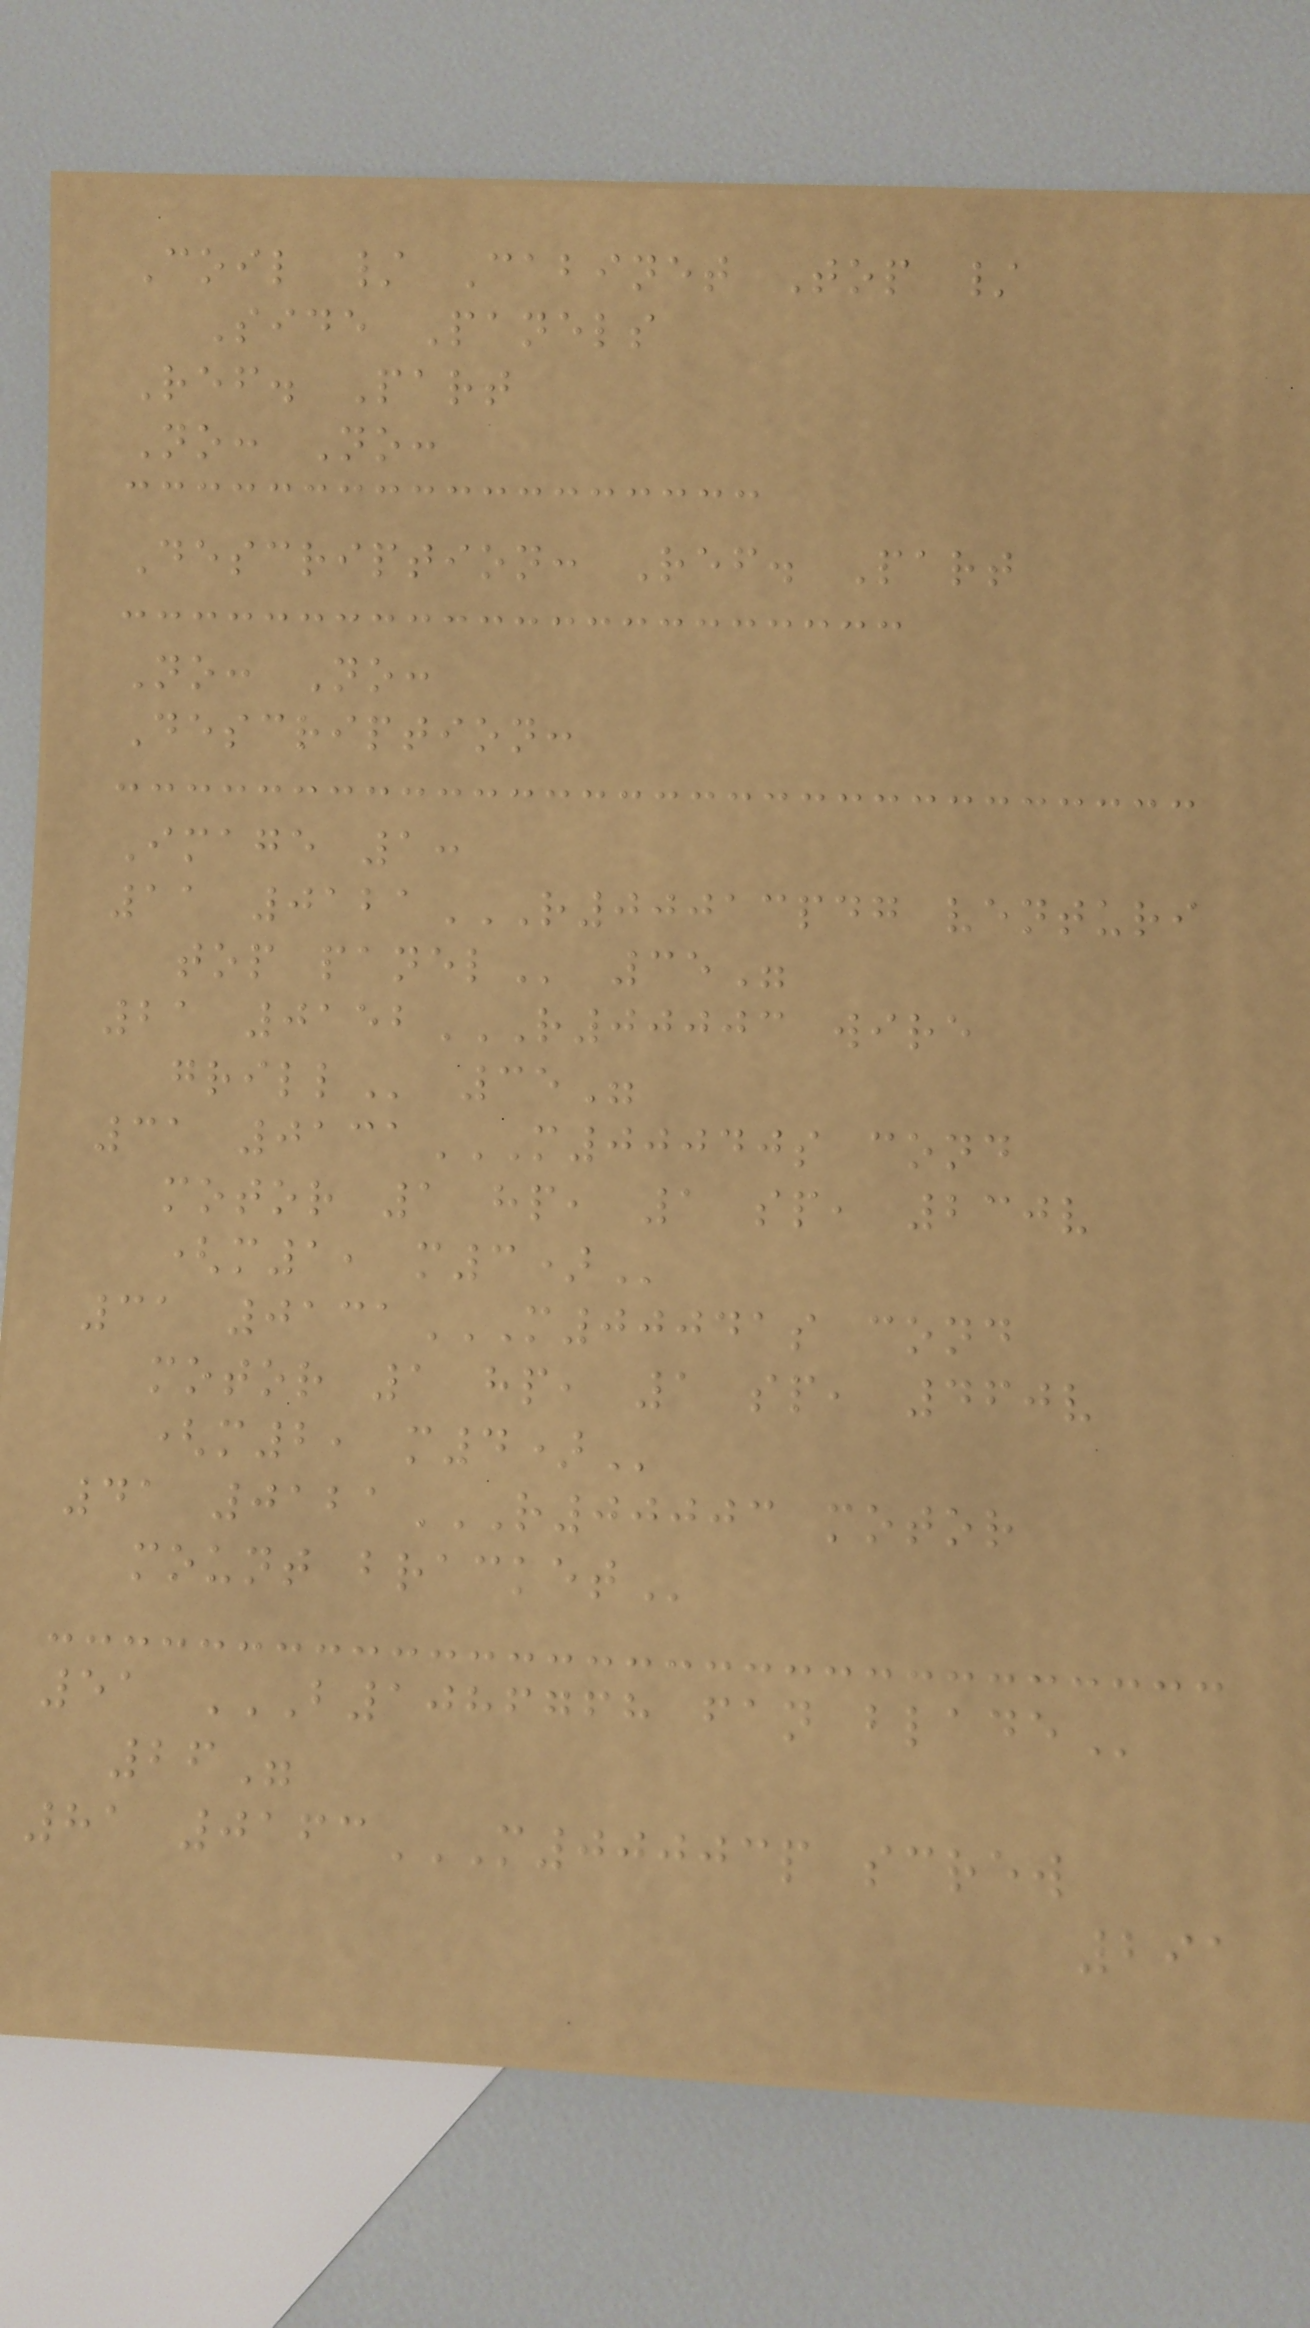Coil / Cabinet Top /
Side Panels
Ref. Part
No: No:
Description: Ref. Part
No: No:
Description:
Image 1:
11 0121R00013PDG VENTURI
TOP PANEL 35"
21 0152R00003 WIRE
GRILL 35"
31 0131M00040S COND
MOTOR 1 HP, 1 SP, 230V
(M1, M3)
31 0131M00041S COND
MOTOR 1 HP, 1 SP, 460V
(M2, M4)
41 0121R00003 MOTOR
MOUNT BRACKET
51 B1086768 FAN BLADE
26"
81 0163M00003P SCREW
291
